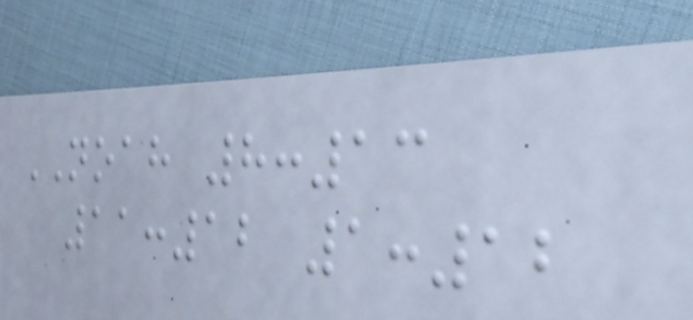NOAH 8:13
11:12 1:12
